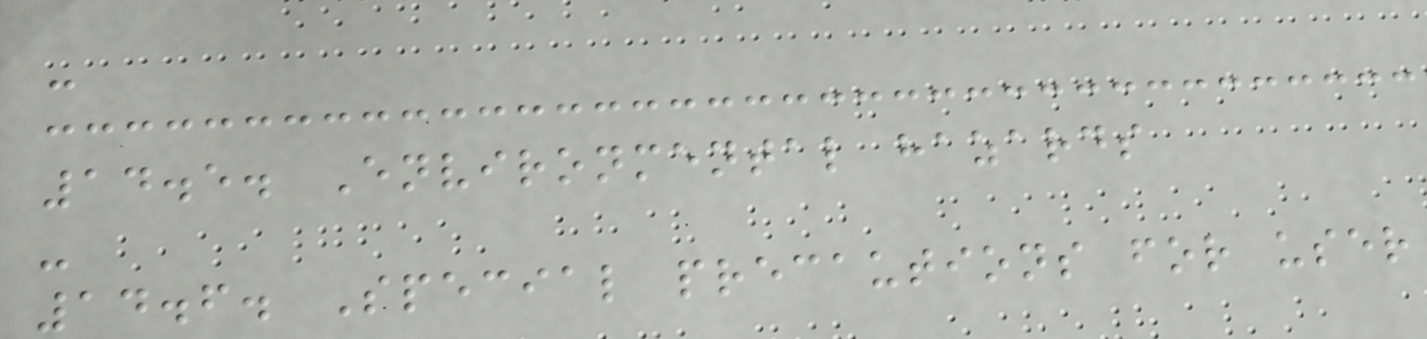-
14.5. Environmental hazards
-
14.6. Special precautions for user
